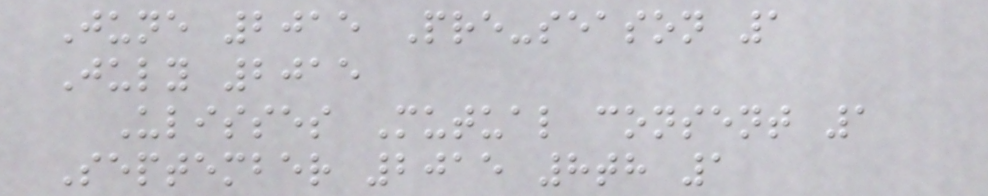June 2015 Pre-season 1
July 2015
Ulisses Mutual consent 1
September 2015 8th 1
